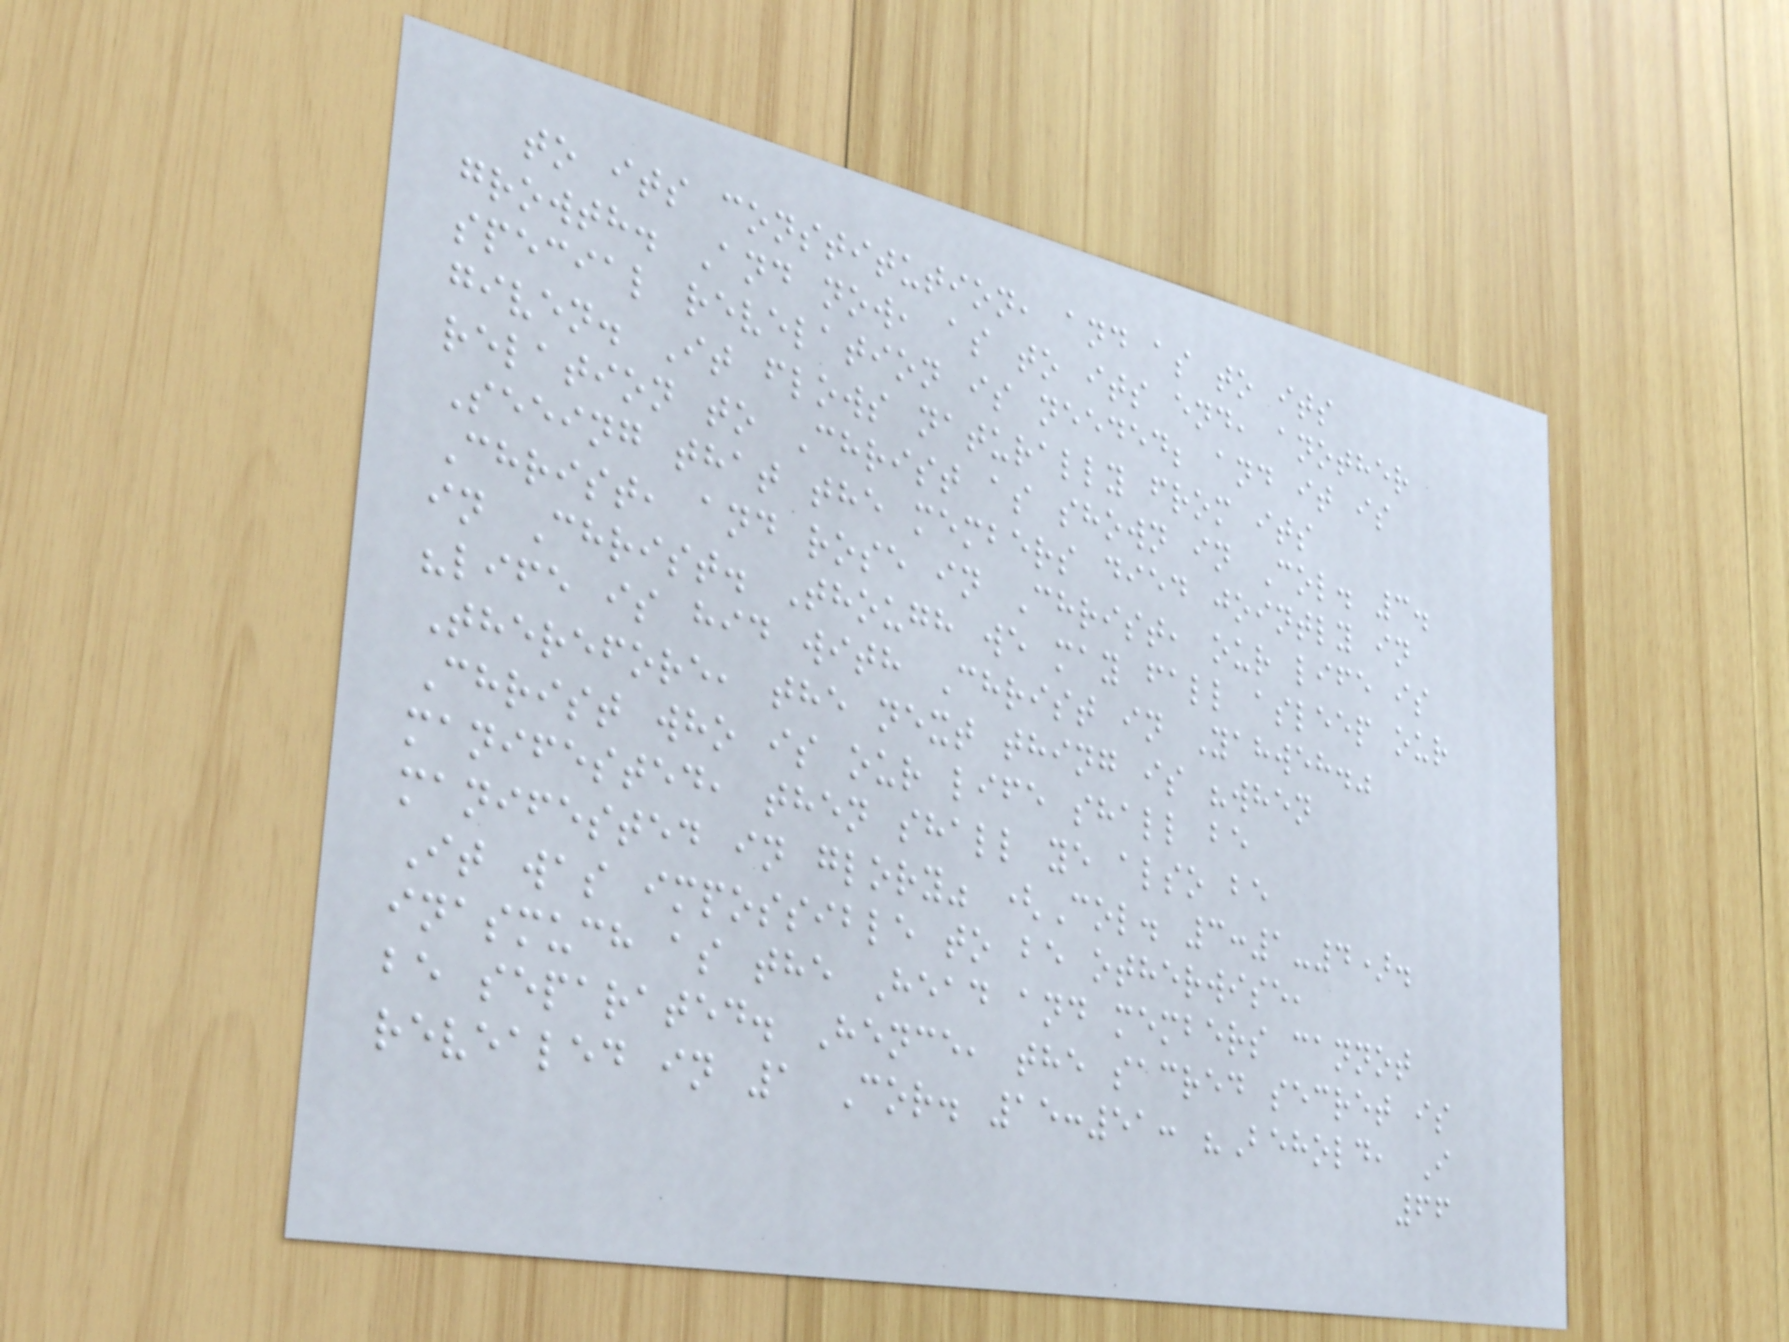to its constitution, and as to its
growth. And now, as to its end, another
special revelation is needed; and it is
given. It flows naturally from its
relation to Christ as shown in Col. 3.
Seeing that the members died jointly in
Christ, and rose in Christ, our life is
in Christ. Though we may fall asleep our
"life is hid with Christ in Yahweh."
Therefore, the next thing is "when
Christ who is our life shall be
manifested, then shall ye also be
manifested in glory" (Col. 3:1-4).
It was impossible to be otherwise,
inasmuch as the Head and members cannot
be separated. Hence, the sacred secret is
revealed in 1 Cor. 15:51: "Behold, I
66
